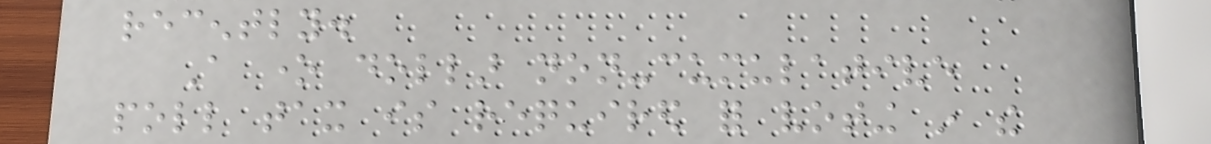recently.
A one dollar non-cumulative
poll tax is required for voting in the
